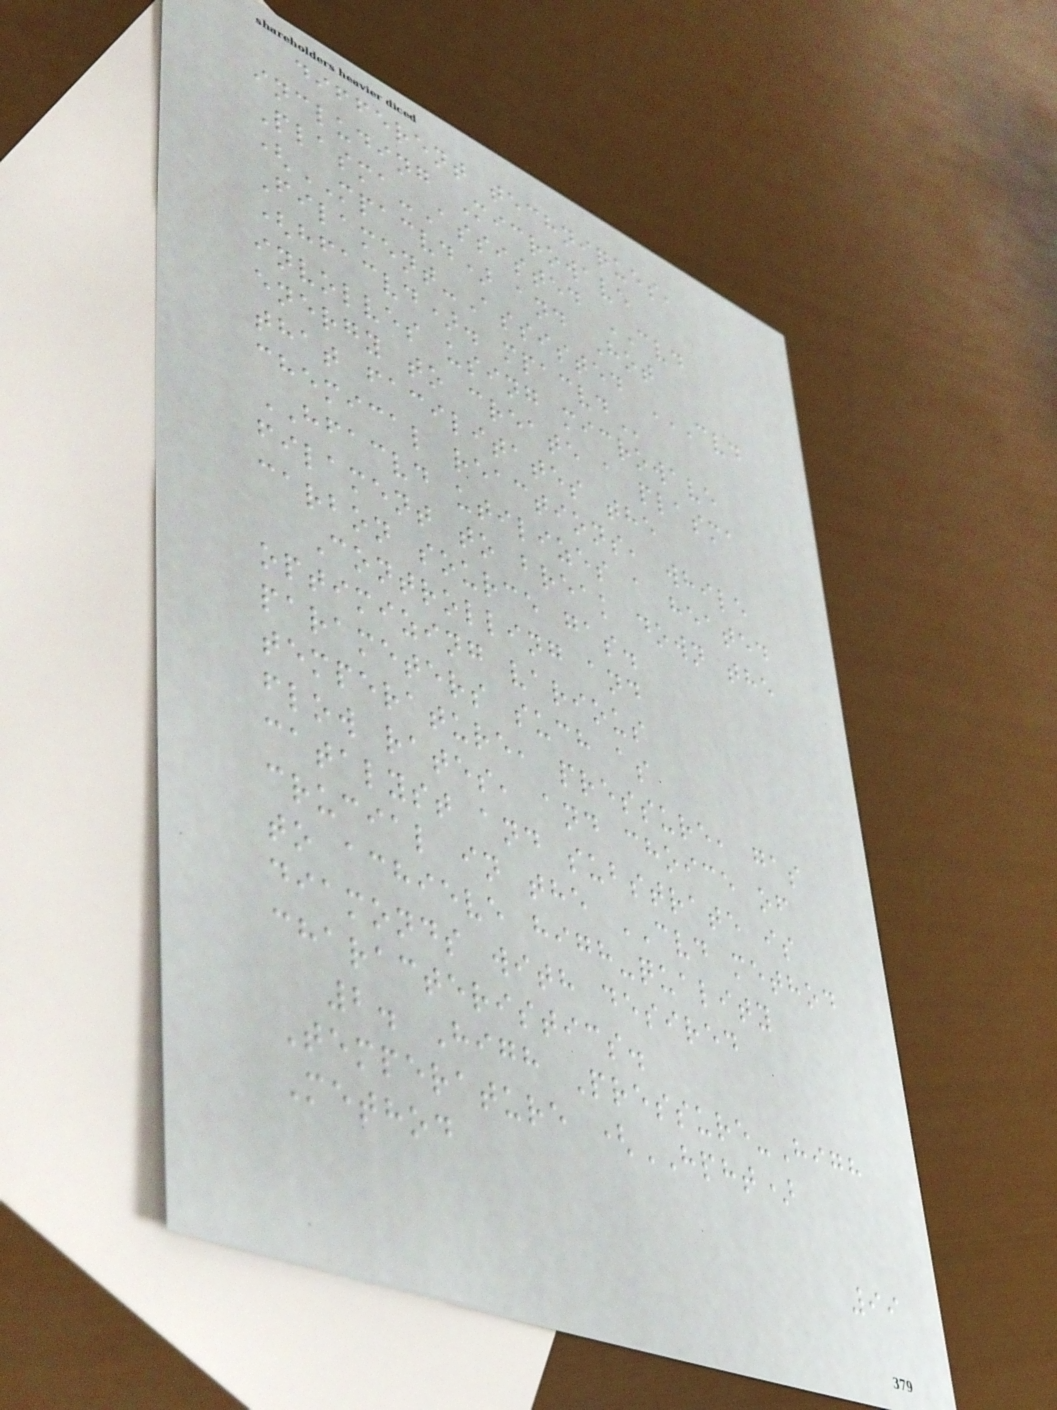different techniques,
including Microwave
Plasma-Assisted CVD
(MPACVD) and Hot
Filament-Assisted CVD
(HFACVD). MPACVD
involves using microwave
energy to create a plasma
that facilitates the
chemical reactions, while
HFACVD utilizes a heated
filament to break down the
carbon source gas.
Controlling and
optimizing various
parameters such as
temperature, pressure, gas
flow rates, and choice of
catalyst and substrate is
crucial in the CVD method
to achieve high-quality
diamonds with desired
characteristics.
2. High Pressure-High
Temperature (HPHT)
Method
99
